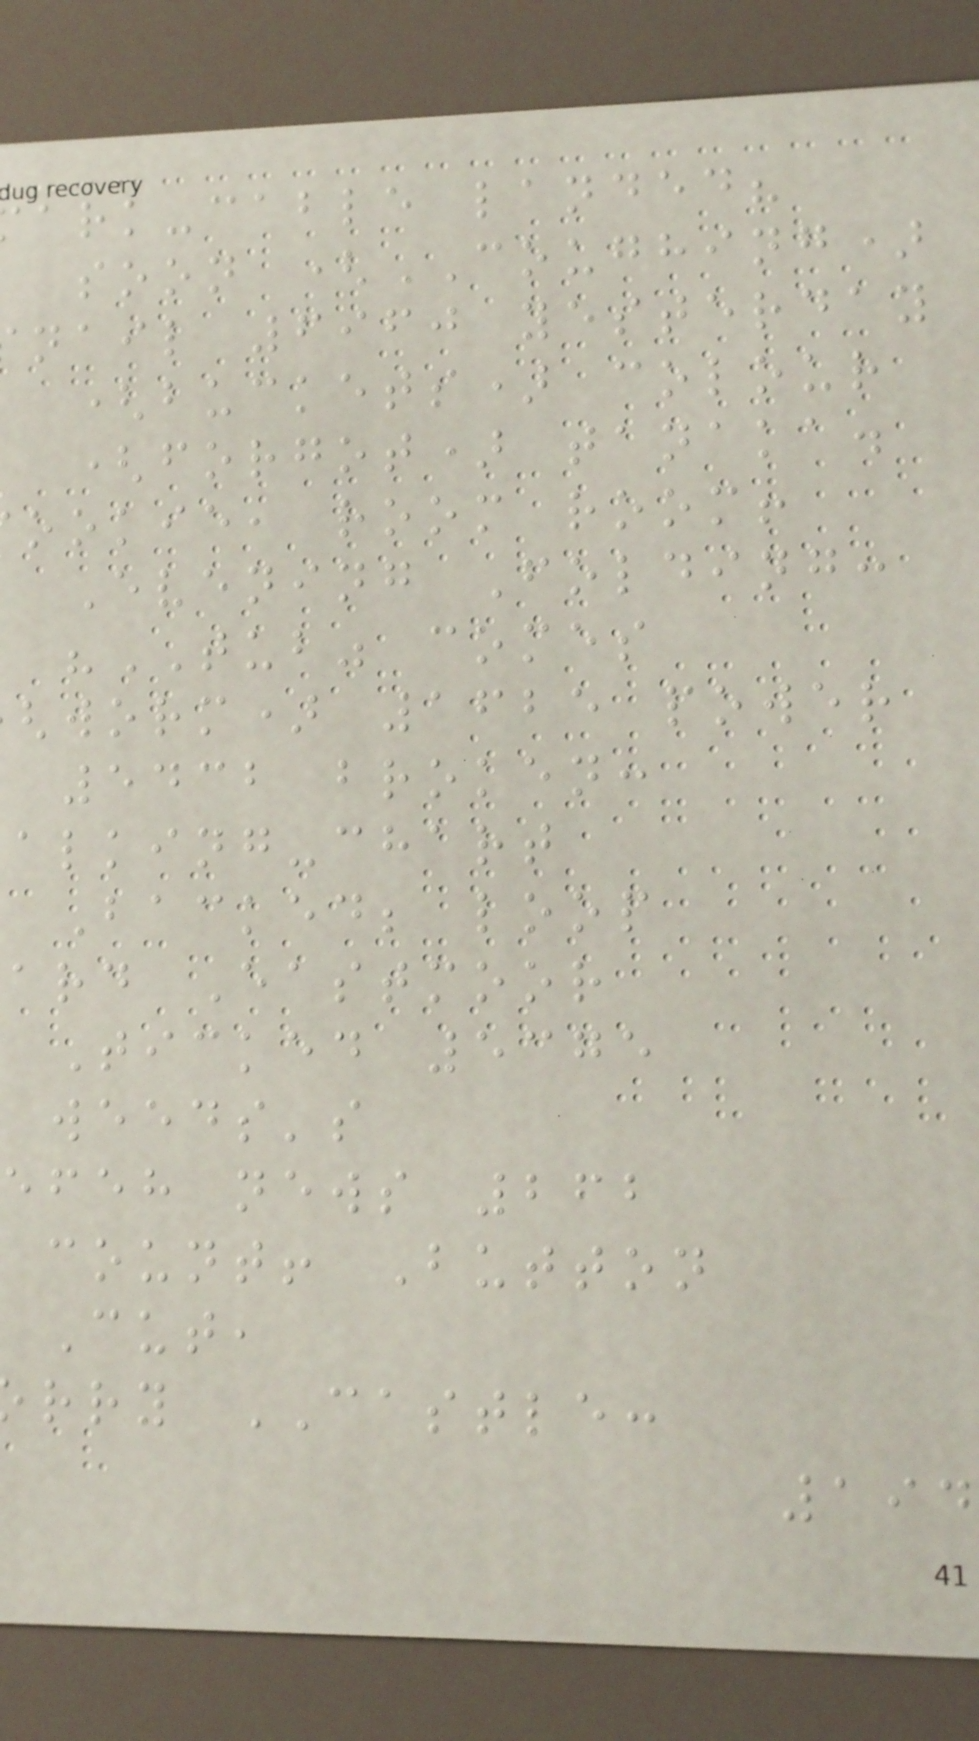ark-cable landed?
soon (COUGHING)
nail 6960 yesterday
(buckets) colour
(forgot) tanaka.
ookie, room room!
Evening Folding:
"TUB" comes
worm) 1625 power
5432 broken:
alking-chart
Backed; loop
ard Eastmoor
Ticked 5375
weeds's
efeh news 262
count! Button
Cut,
rry CASTLE:
194
